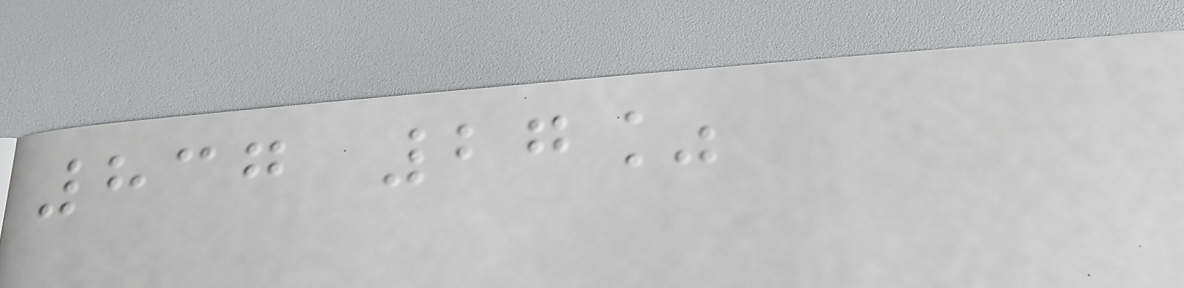837 27%
